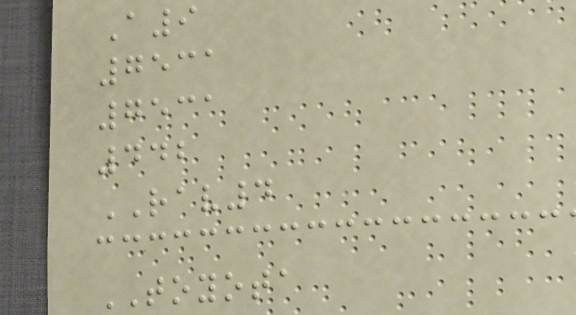A9
7531
7531
442
RAV4
TOYOTA
